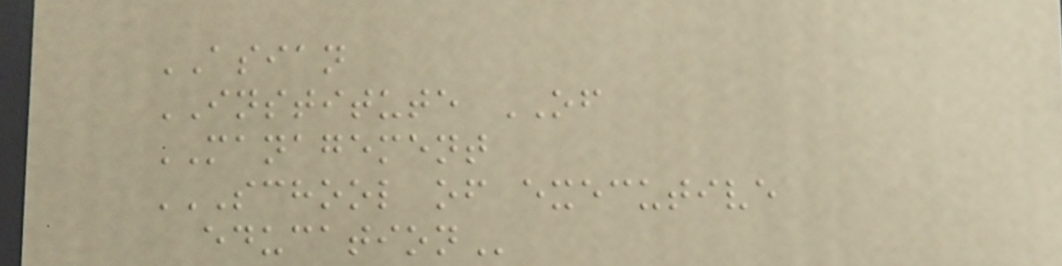ASIAN
INSTITUTE OF
MANAGEMENT
SCHOOL OF EXECUTIVE
EDUCATION
